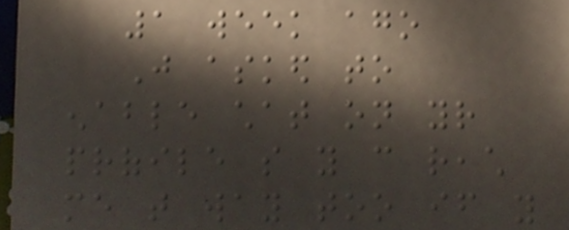1 week ago
Just asked to
enable chat on your
profile so you can reach
me that way too if you
